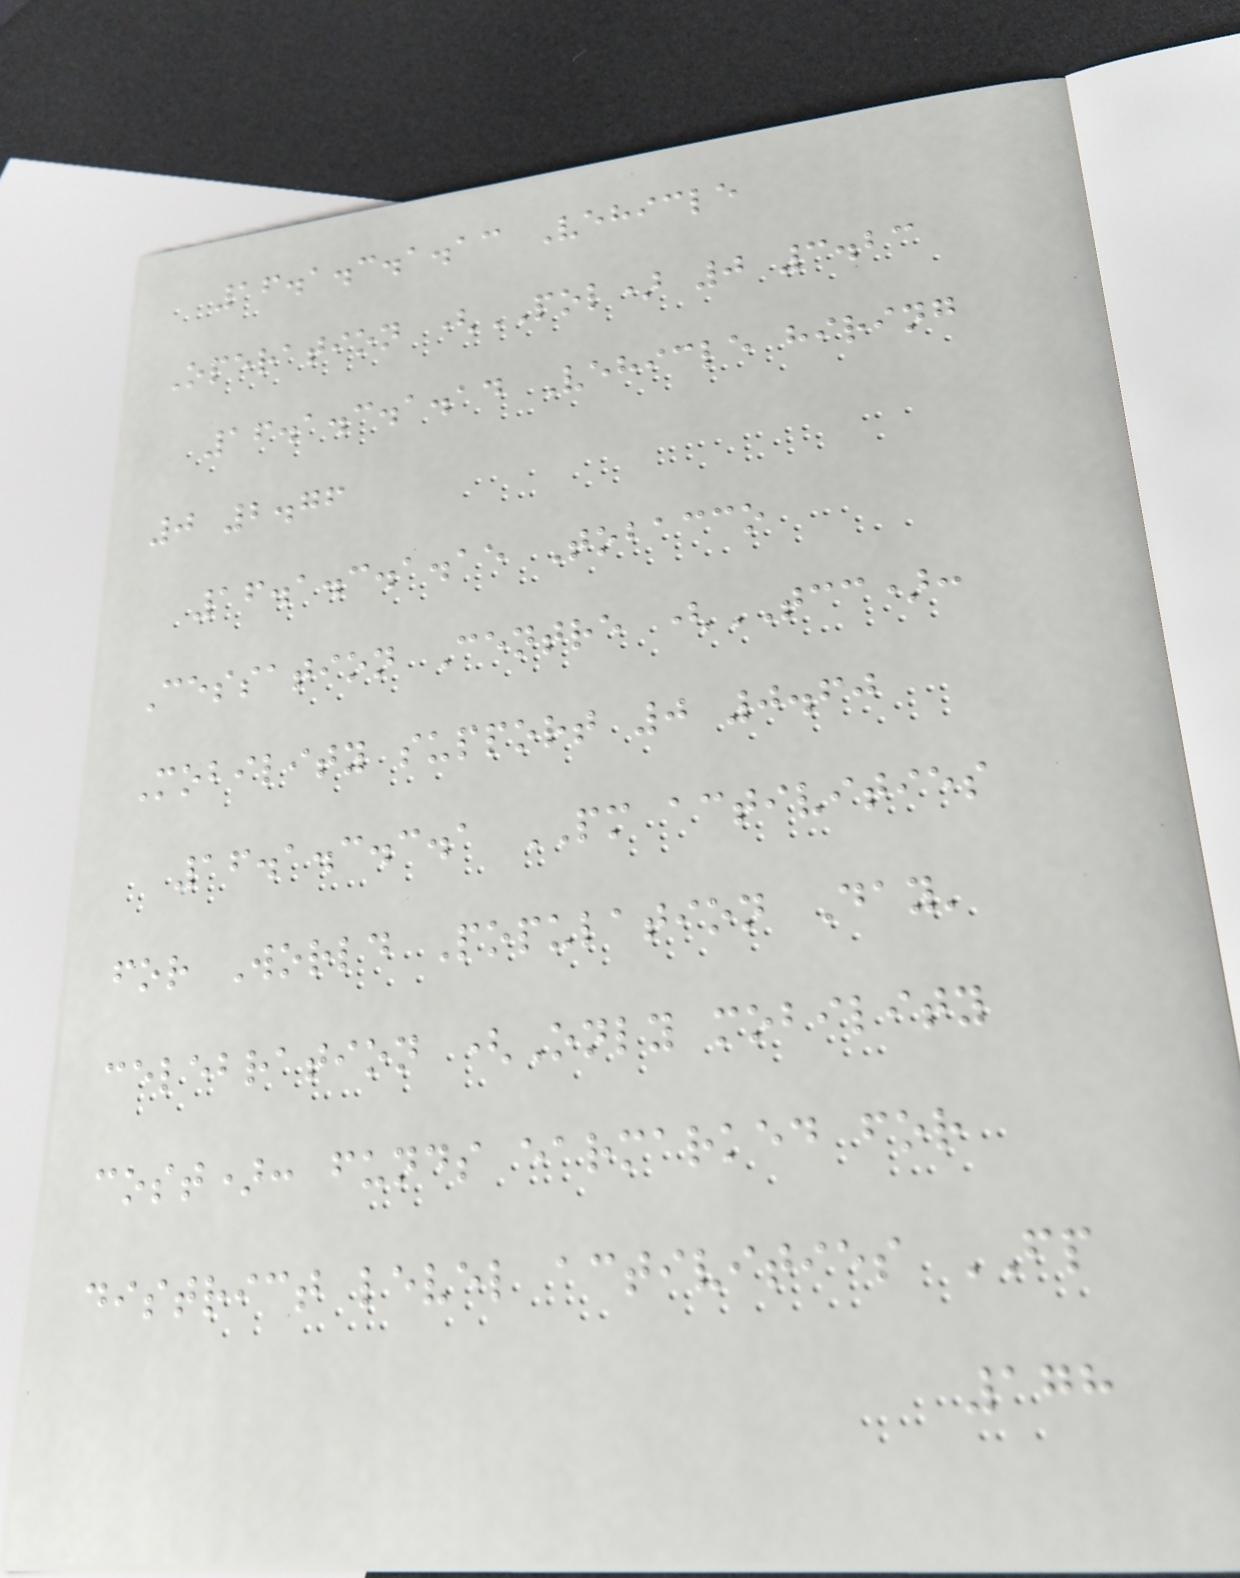16.1.3.1.13 Vehicle
Operation (POL) 0 3.23
16.1.3.1.14 Vehicle hiring
0 2.76
16.1.3.1.15 Tobacco
Cessation Centre (TCC):
Mobility support 0 0.60
16.1.3.3.1 PM activities
for World Population Day'
celebration (Only mobility
cost): funds earmarked for
district level activities FP
178
